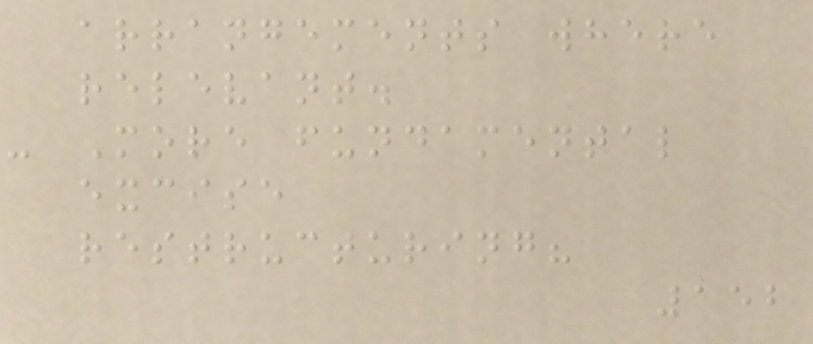arrangements where
relevant.
- More fundamental
excise
restructuring?
152
